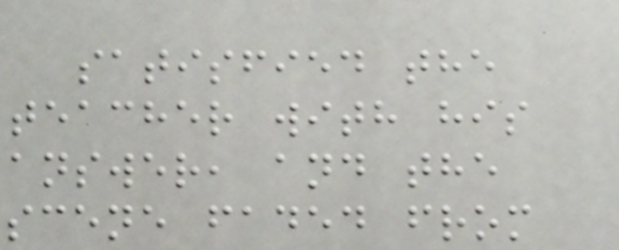satisfied the
teacher with his
answer, and the
scene faded from
